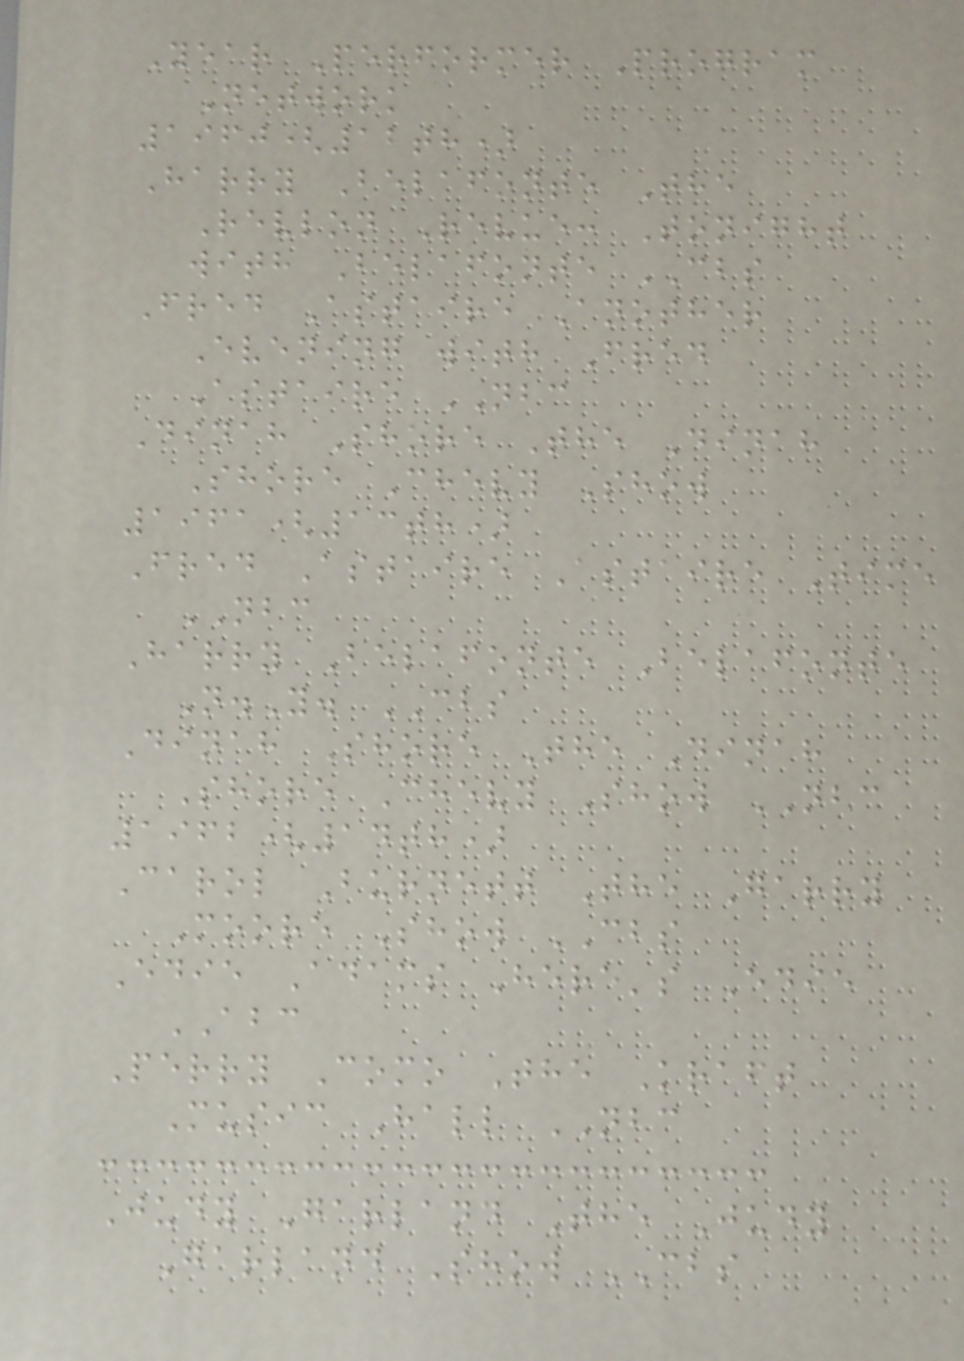Year Performer Program
Network
1960(12th)
Harry Belafonte The
Revlon Revue: Tonight
with Belafonte CBS
Fred Astaire Another
Evening with Fred
Astaire NBC
Dinah Shore The Dinah
Shore Chevy Show
1961(13th)
Fred Astaire Astaire Time
NBC
Harry Belafonte Belafonte
N.Y. CBS
Dinah Shore The Dinah
Shore Chevy Show NBC
1962(14th)
Carol Burnett The Garry
Moore Show CBS
Edie Adams Here's Edie
ABC
Perry Como The Kraft
Music Hall NBC
Judy Garland The Judy
Garland Show CBS
